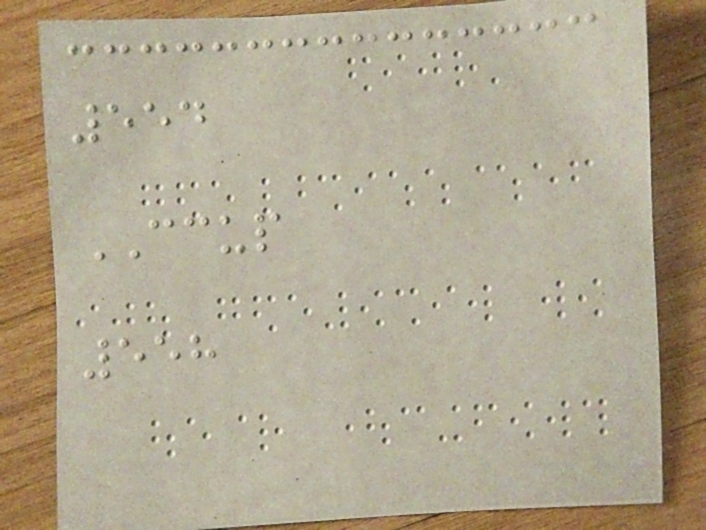554
CCUP
558
